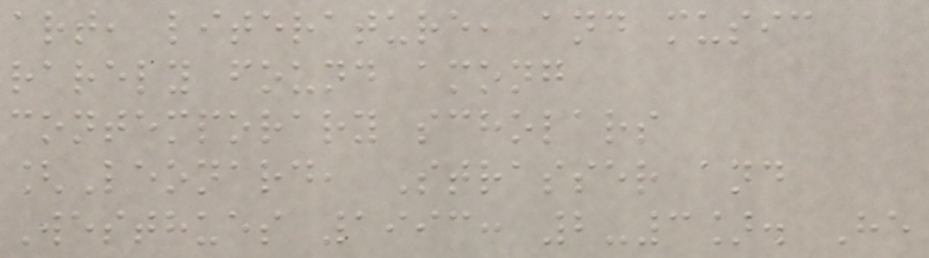art, literature, and music
rarely found among
contemporary scholars
[Leonard, Strasser and
Westhues 1993: 2-3]. He
